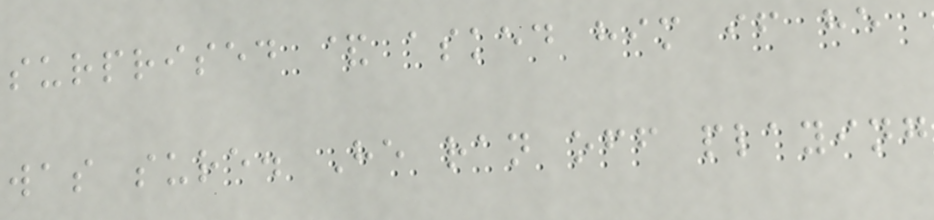surprised & asked him if he
was sure. He ran off playing
